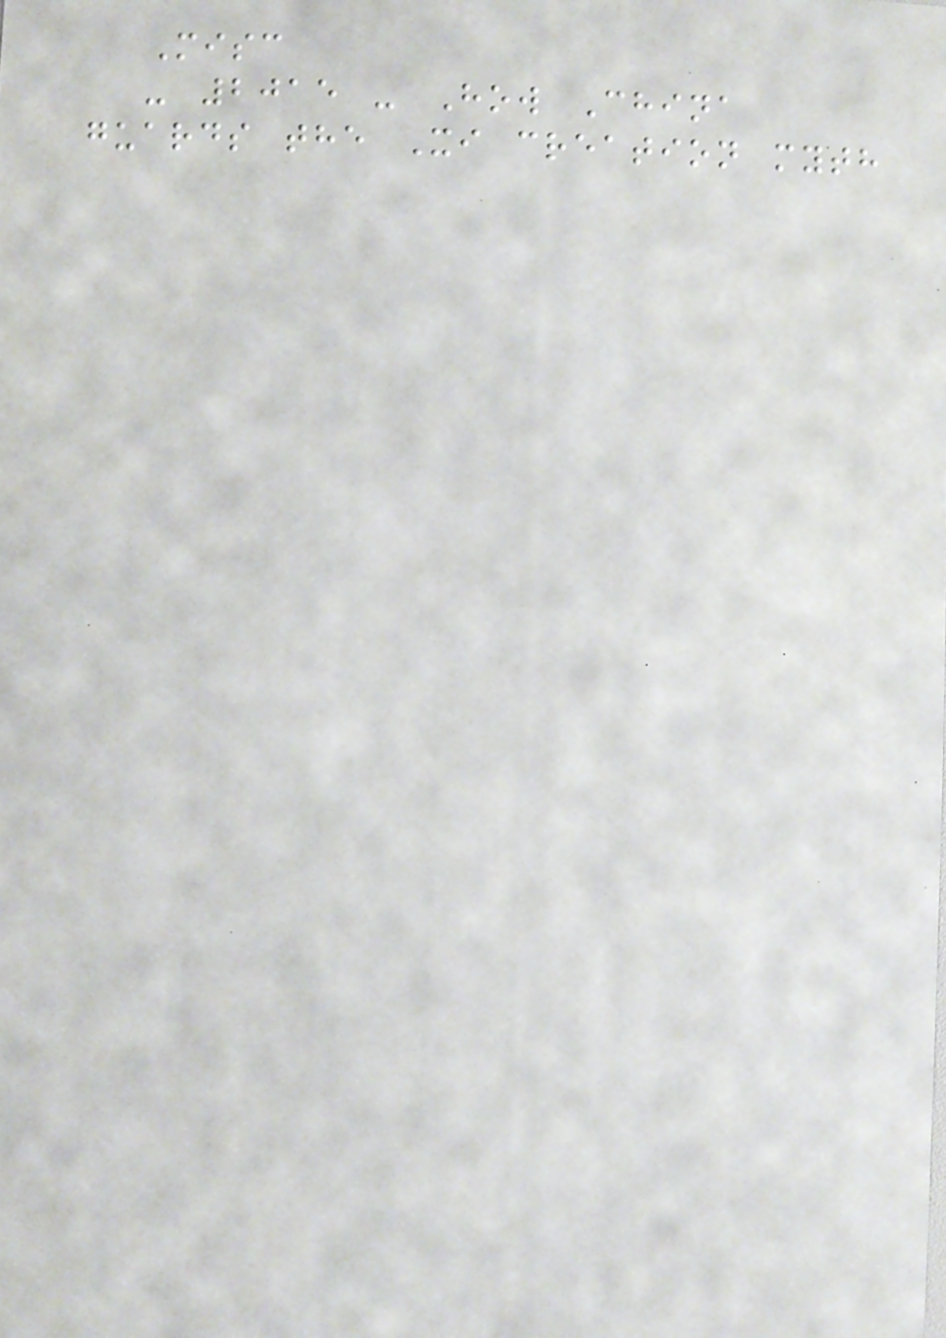Misc
- 2015 - How China
guards the Xi creation myth
